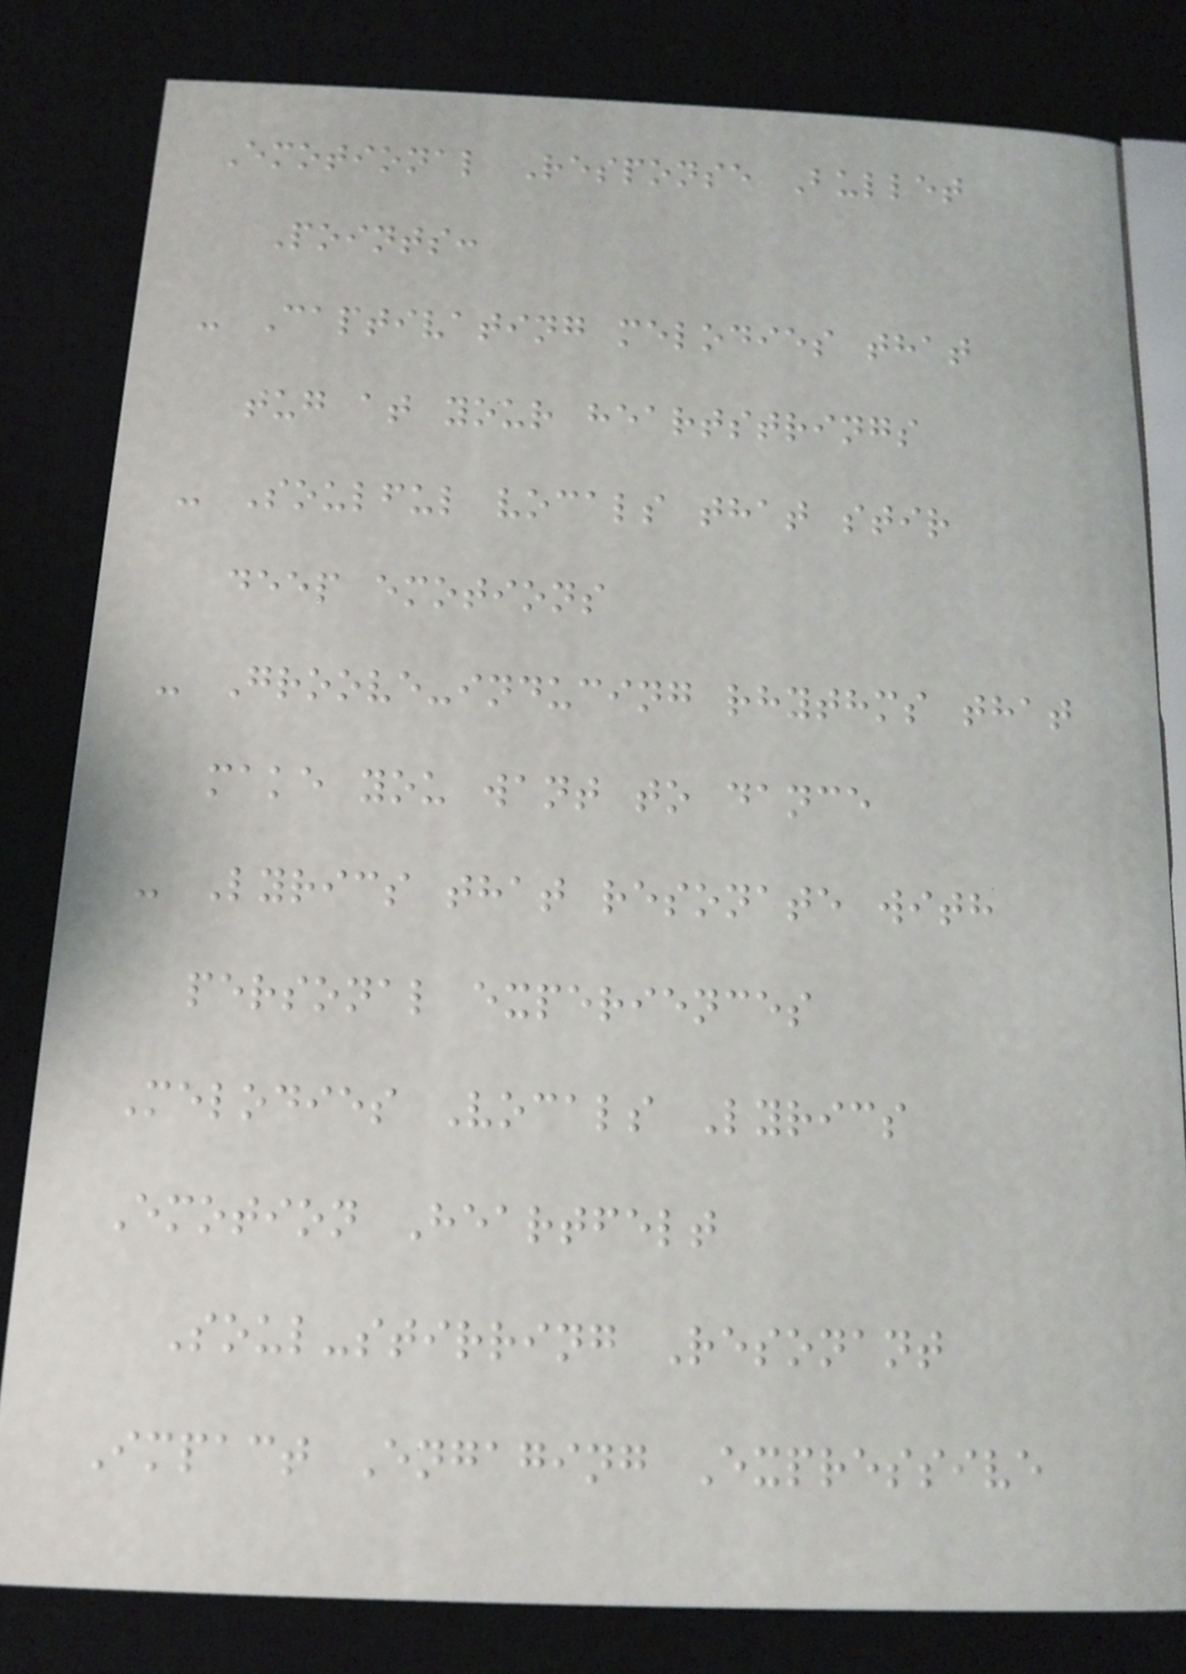Emotional Response Bullet
Points:
- Captivating melodies that
tug at your heartstrings
- Soulful vocals that stir
deep emotions
- Groove-inducing rhythms that
make you want to dance
- Lyrics that resonate with
personal experiences
Melodies Vocals Lyrics
Emotion Heartfelt
Soul-stirring Resonant
Impact Engaging Expressive
